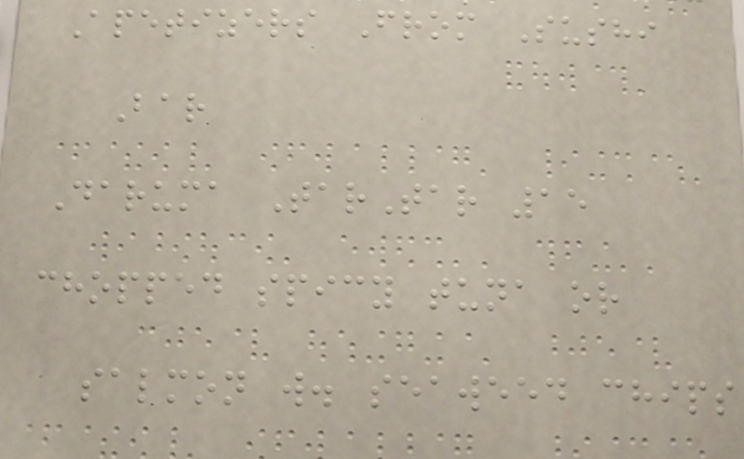Apetizers From Sushi
Bar
Daruma TarTar 15
chopped spicy tuna or
salmon w. seaweed chips
